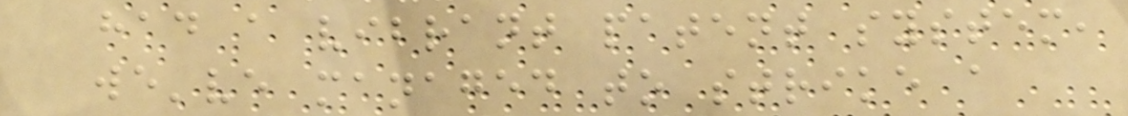had a vibrant patent system,
we've managed to strike a
